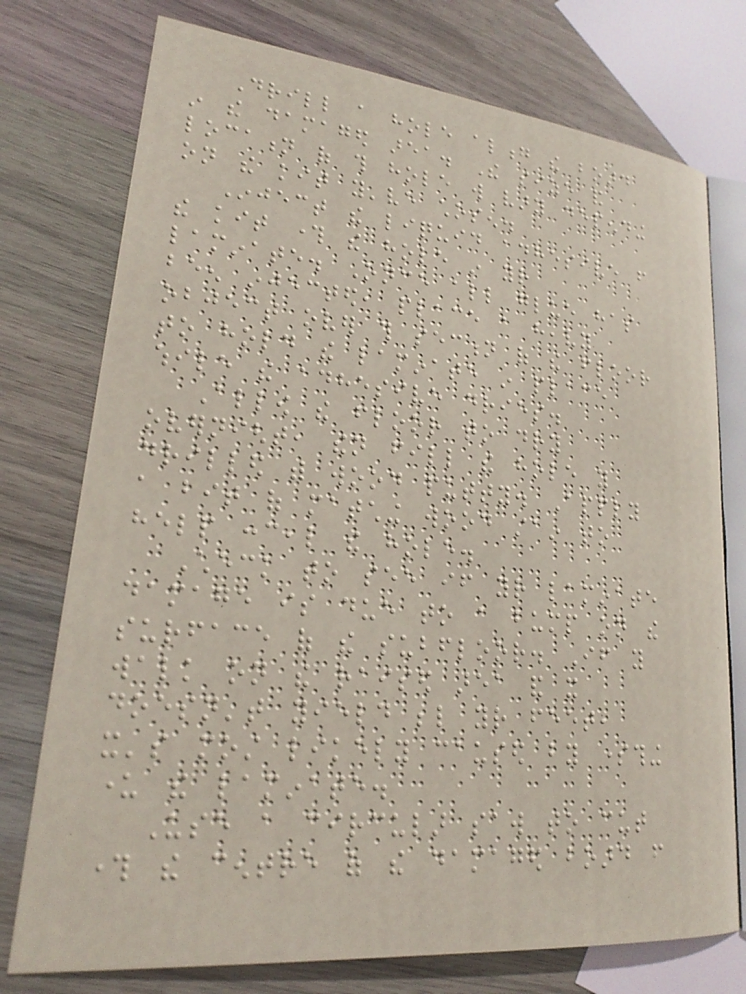Drill a hole along the board
in the damaged area. The size and
location of this hole will vary depending
on the kit you've chosen.
Inject the liquid adhesive from
the kit through the hole in your
laminate. Once all glue has
been injected, place a heavy
object over this section of the floor
to hold the laminate in place
while the adhesive dries.
Allow the floor to dry
overnight, then fill the hole you
drilled with wood putty. Apply
a bit of matching wood stain to
help conceal the hole.
Check to see if your laminate
damage is due to a bump on the
surface of the subfloor. If you
walk on the raised area and it
doesn't yield below your feet,
it's most likely caused by something
under the laminate.
Use a circular saw to cut
through the centre of the damaged board from
